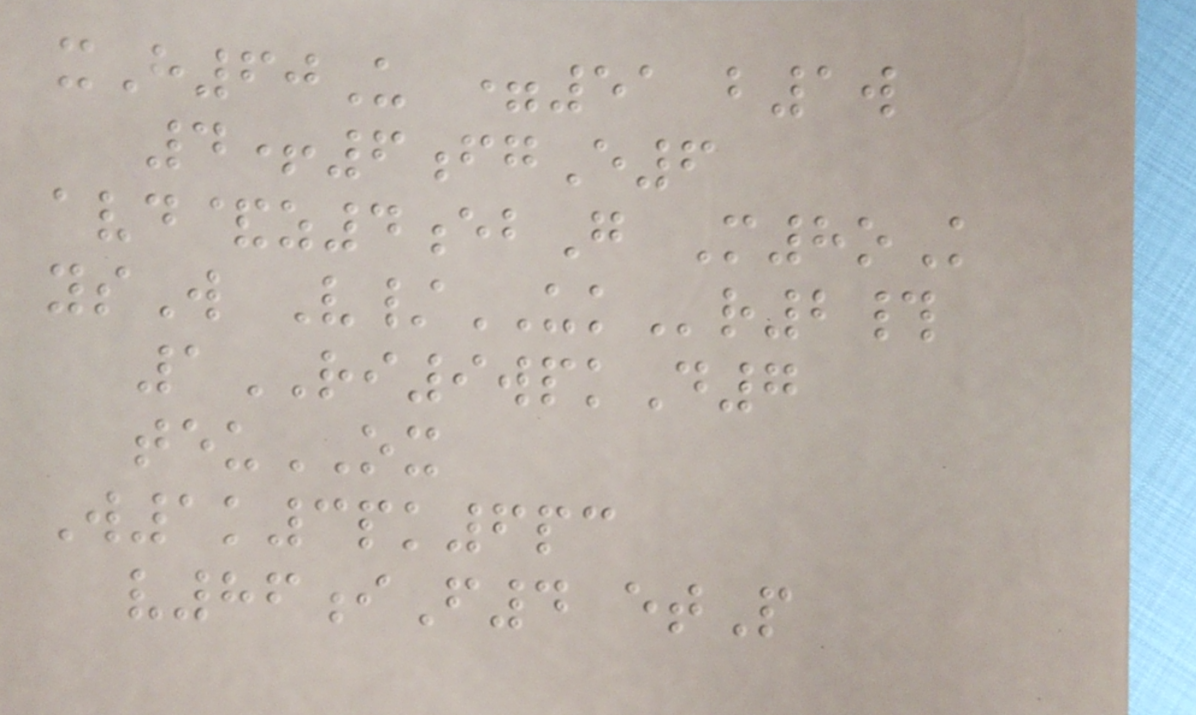xH60U =51 b1w
4+6fgE6
avd&z4ebG M8oK
ysW V/UKr2#
1RI9wpkD7
teuOX
W1k3pk6pc
v86iF4 etP
